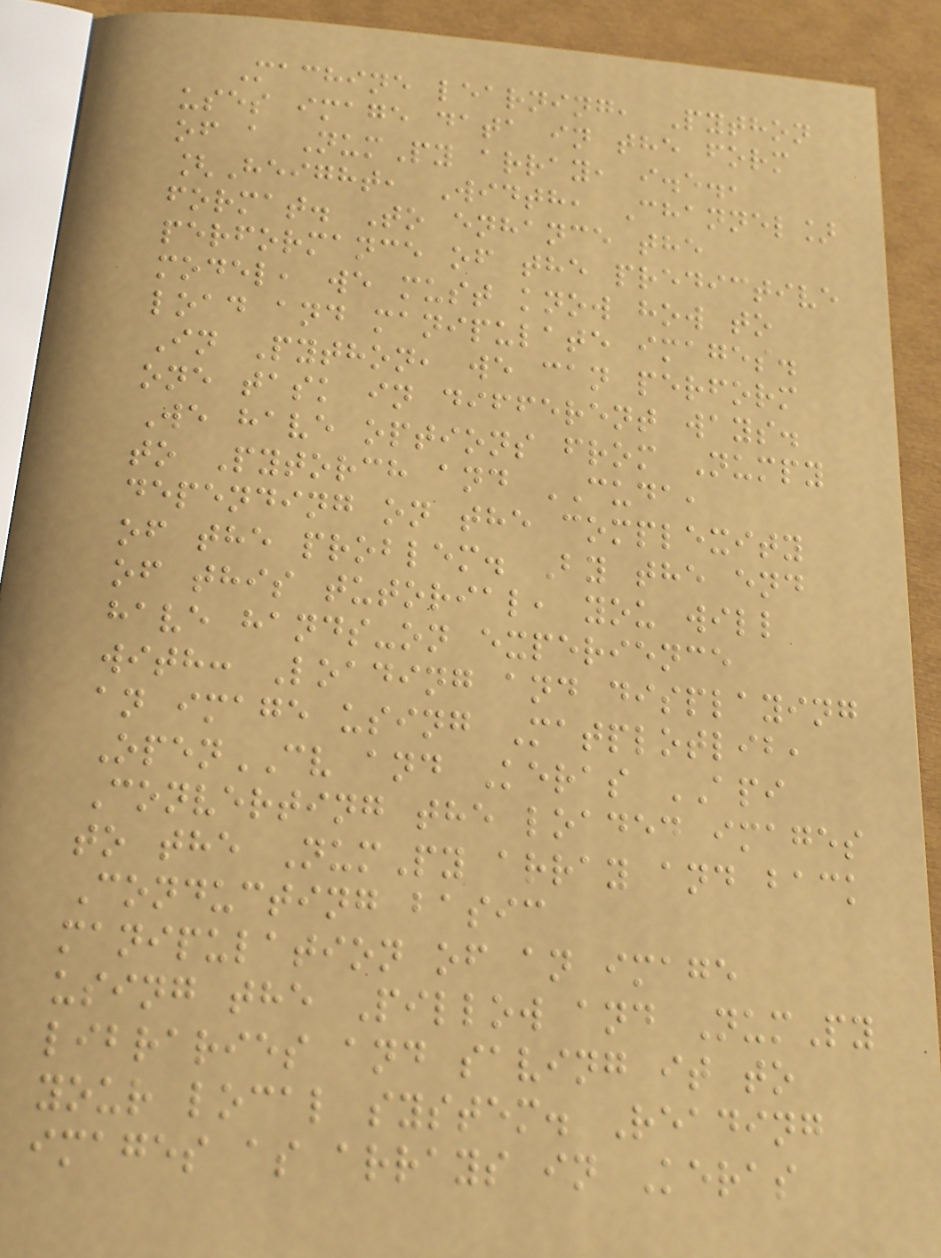Machine learning, Python
uses image data in the form
of a NumPy array, i.e.,
[Height, Width, Channel]
format. To enhance the
performance of the predictive
model, we must know how to
load and manipulate images.
In Python, we can perform
one task in different ways.
We have options from Numpy
to Pytorch and CUDA,
depending on the complexity
of the problem. By the end
of this tutorial, you will
have hands-on experience
with: Loading and displaying
an image using Matplotlib,
OpenCV and Keras API
Converting the loaded images
to the NumPy array and back
Conducting basic
manipulation of an image
using the Pillow and NumPy
libraries and saving it to
your local system. Reading
images as arrays in Keras
